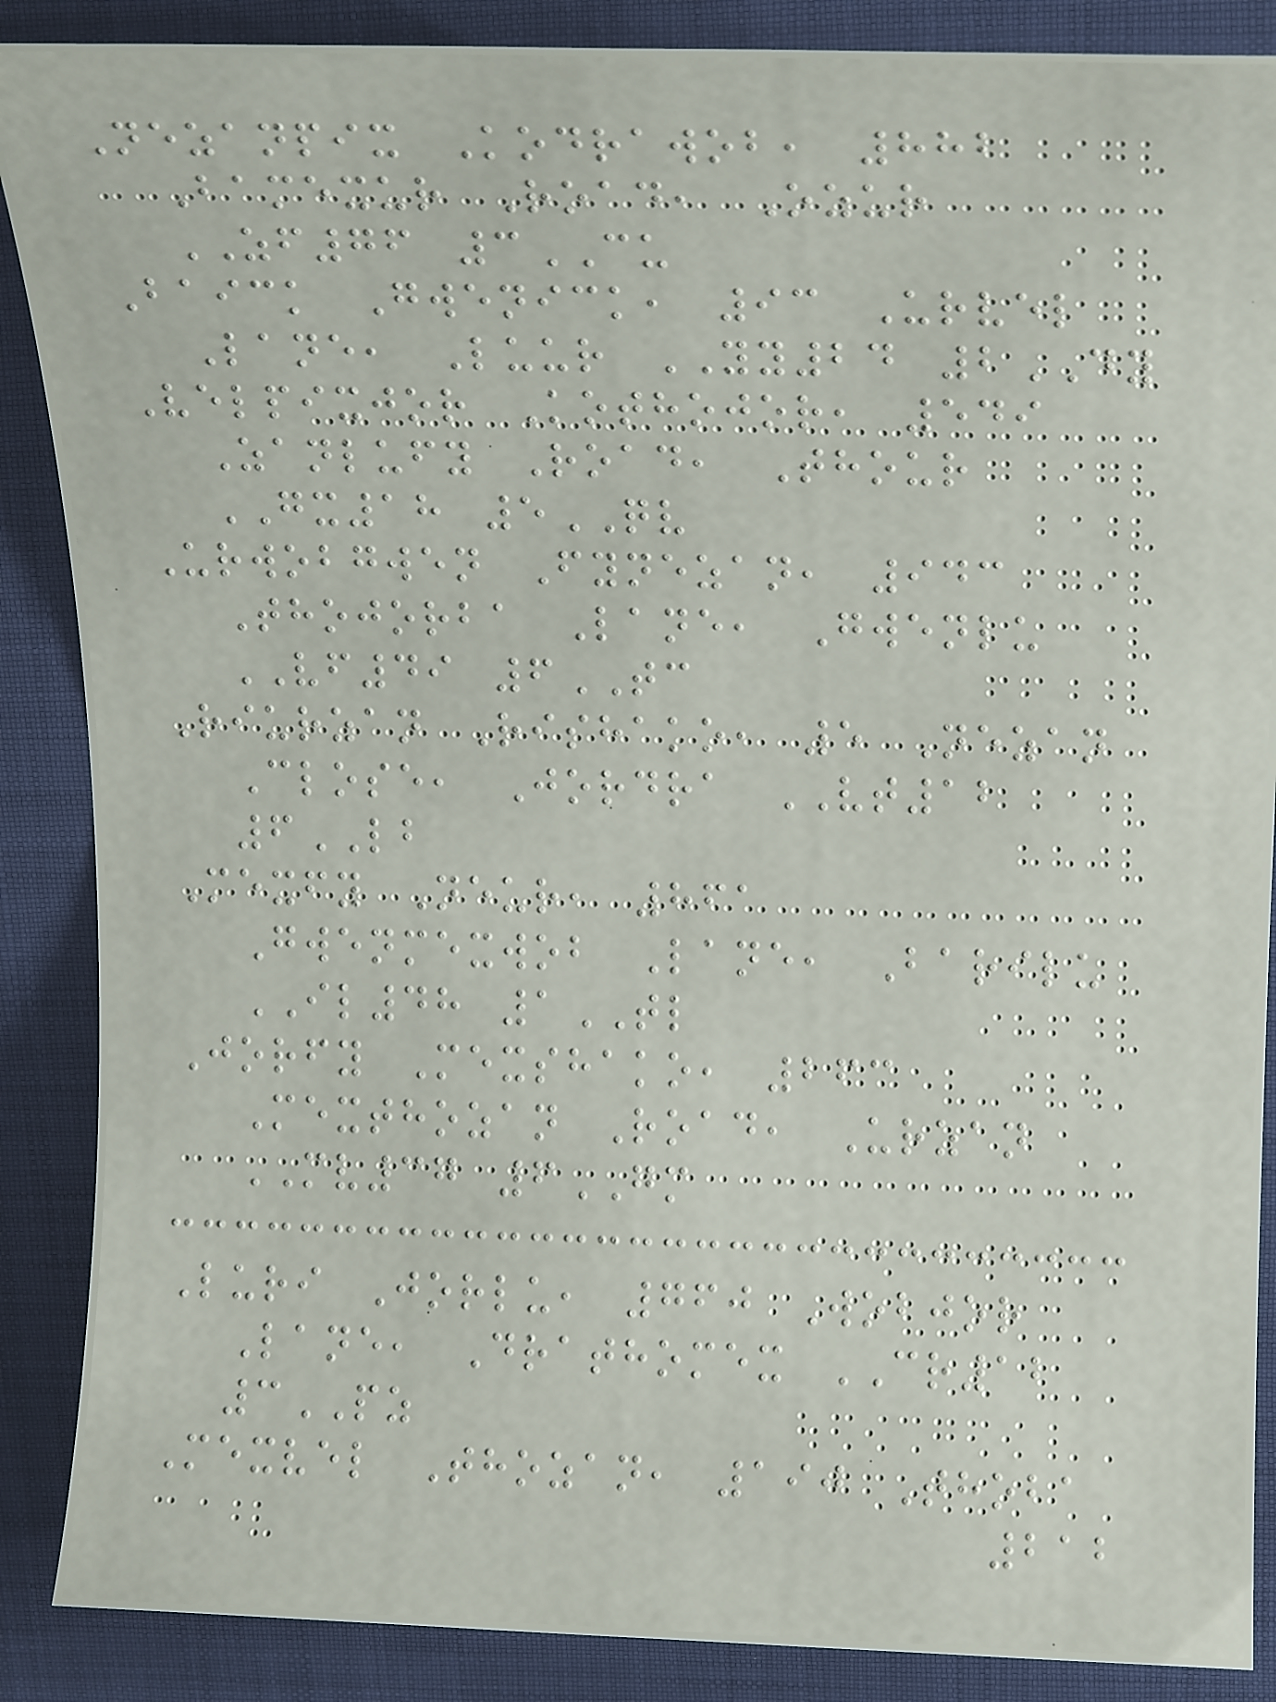Nezanpix Kodrawob, 882
Bamexur Road, Ozur
ZF76 3CU
Baick Gwenick, 93 Urvel
Lane, Luur YY24 2DY
Velpixjor Kothojor, 549
Zanlufy Road, Thour
GX18 5QV
Urwobgwen Fynezan, 943
Thojorba Lane, Gwenlu
VF49 6TC
Riurzan Rishako, 5 Nezan
Close, Jordra VT12
6LB
Mexfy Neur, 861
Gwenmexwob Lane, Barilu
IL48 1TL
Jorfy Mexshako, 263
Mexthozan Road, Urzan
MV37 6GM
Luri Jorlu, 760 Wobjor
Lane, Drathomex CR12
3PZ
Mexvel Thozan, 190 Thoba
212
